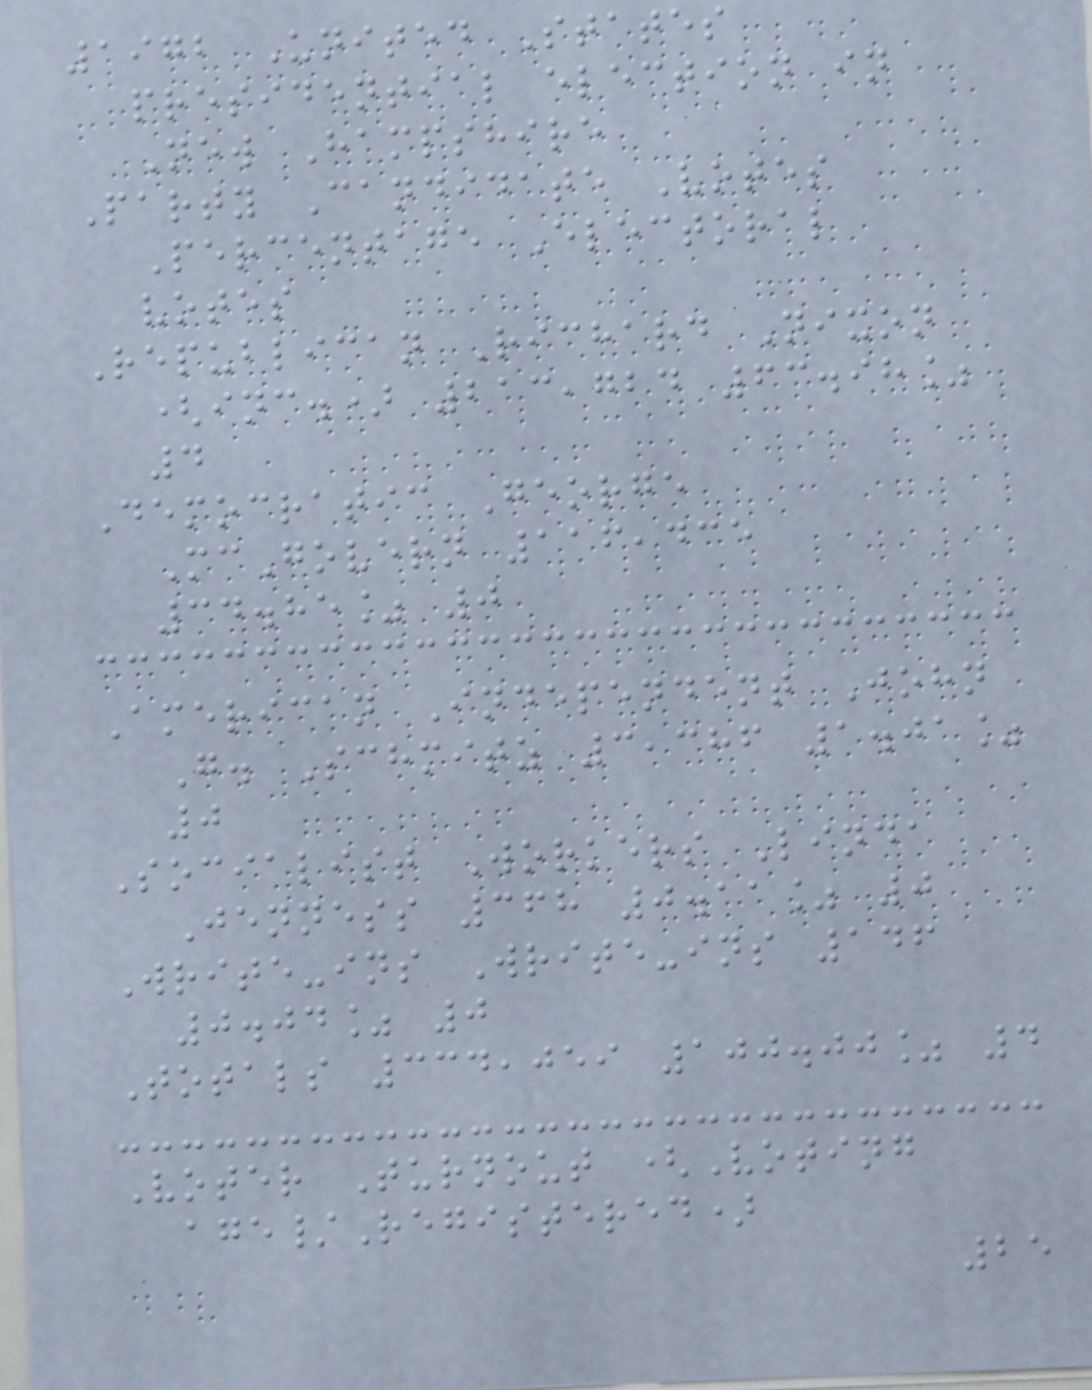1972 United States
presidential election in
New Hampshire
Party Candidate Votes
Percentage Electoral
votes
Republican Richard Nixon
(inc.) 213,724 63.98%
4
Democratic George
McGovern 116,435
34.85% 0
American Independent John
G. Schmitz 3,386 1.01%
0
Socialist Workers Linda
Jenness 368 0.11% 0
Write-ins Write-ins 146
0.04% 0
Totals 334,059 100.00% 4
Voter Turnout (Voting
age/Registered)
25
